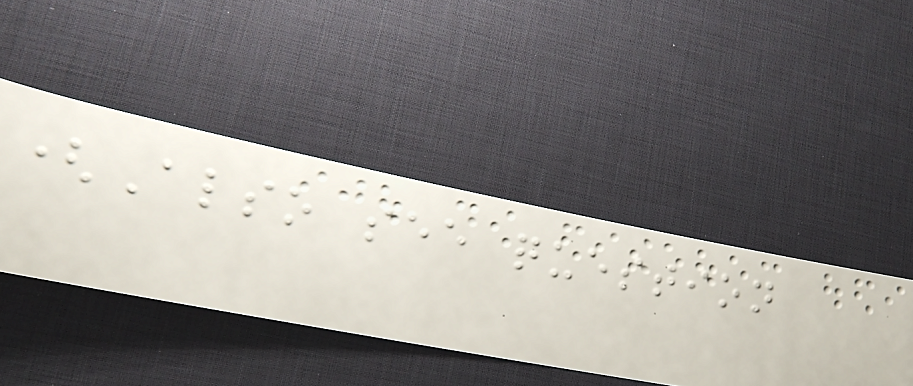(Also see question
